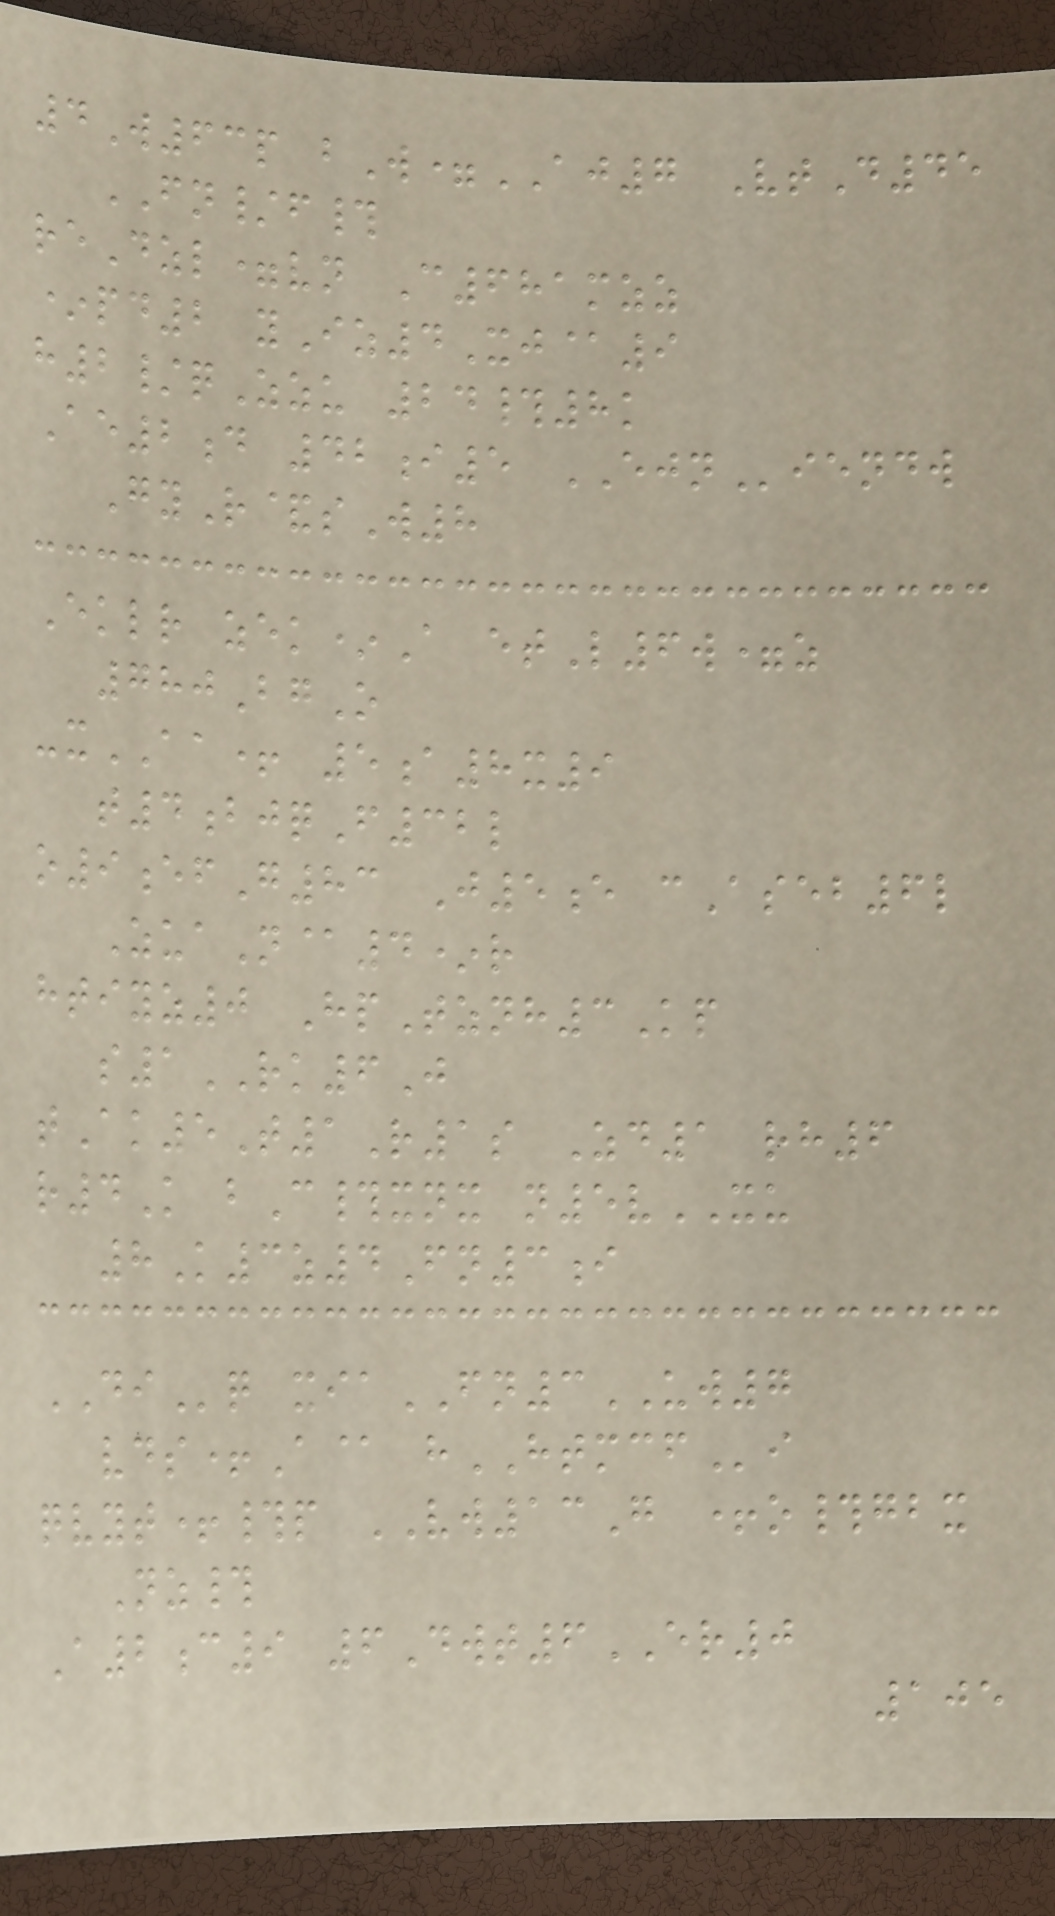4W63p bW=AJ7 VtD45
FN/f#
reDzl=vn C681mzz
*pd2 yIz4Xj@9
h2/qZzu 24#8k
Ae2d 42i5 EJNiendw
GyR&sW8
Eklr zek*A etL6w=z
780BgO
-xAA+ 5a8x9
t4bjqF32l
o9efG83 J5e cAseb6l
ZuaN@4*r
htiyz0 HpTznh3Kp
s1RK6J
tAk5T1R1s Zd1 rh6
r4K bC#xnx n5vXU
8K3z4Fn3i
DIq xiaFN3UW7
vds+A@ hHTMCFi
qvyt+#p VW13G +o#gbx
Nz#
A2c9 6Dwt6ER0
105
